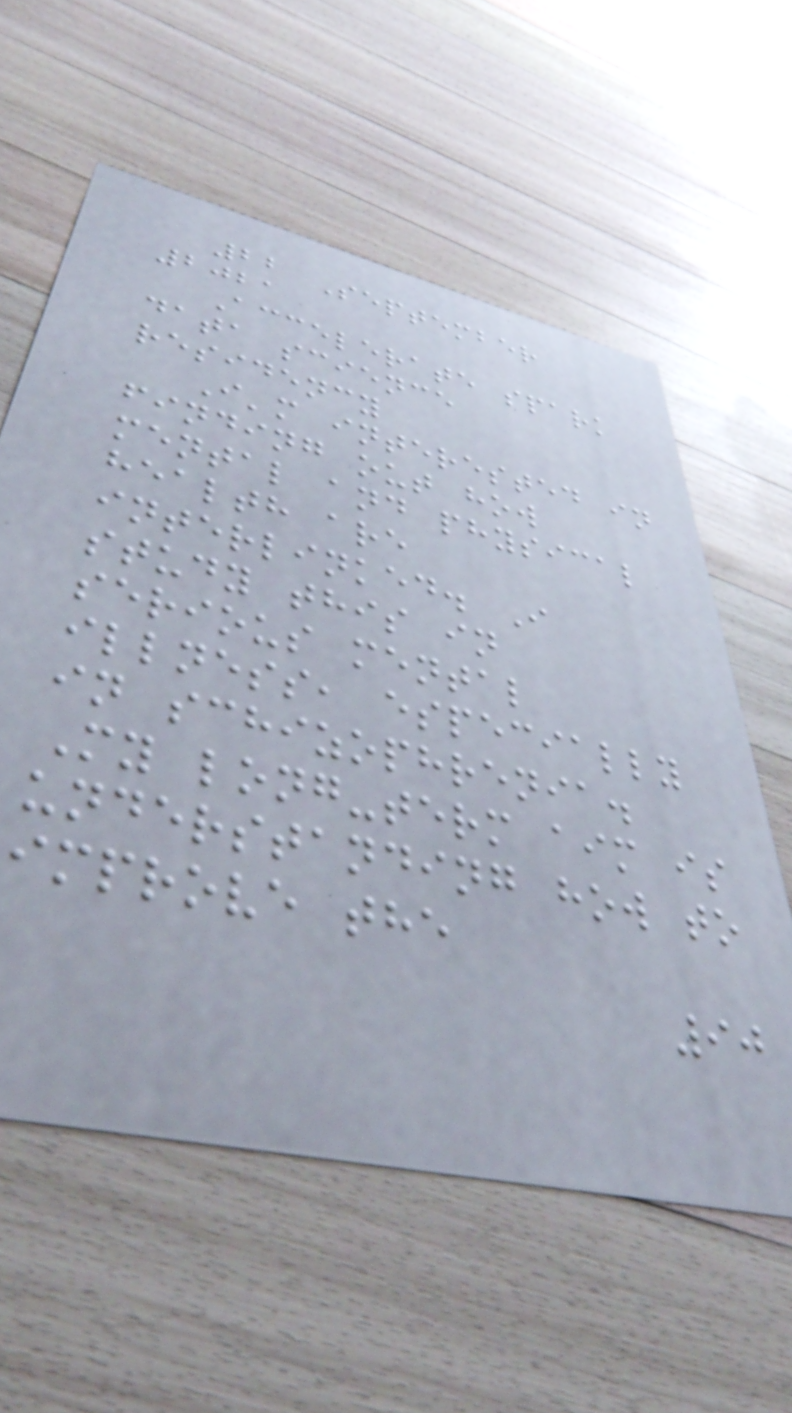22 September
2021
Accelerate spark
data science
residency
I'm interested in
finding out how
mental and physical
health are
interlinked. I
study this in
serious mental
illness, especially
in schizophrenia.
My long-term aim is
understanding how to
improve the
90
